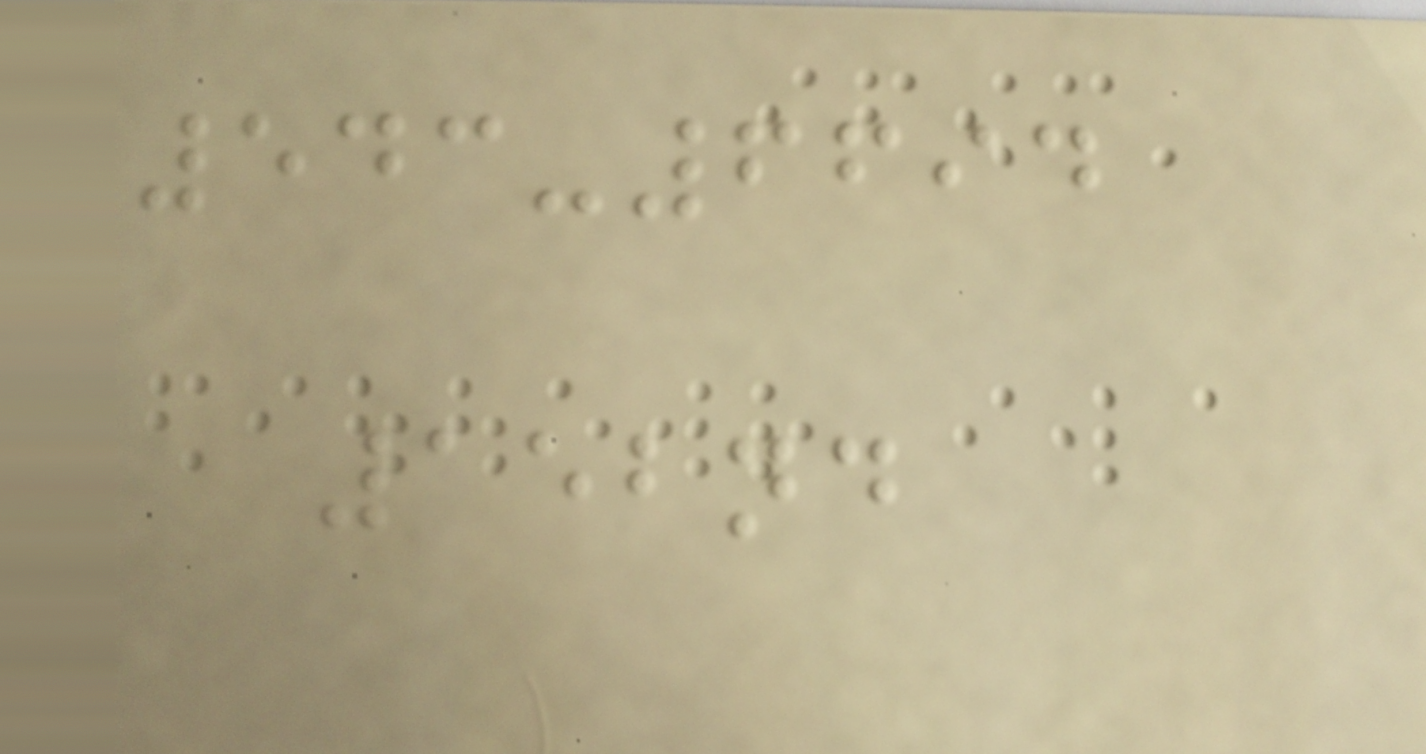543-6694
152nd
